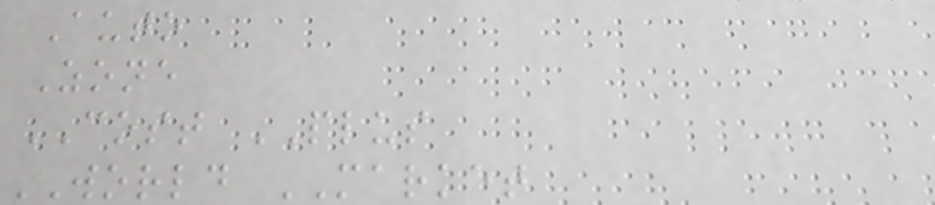Auto
Zone
COST PLUS
WORLD MARKET
